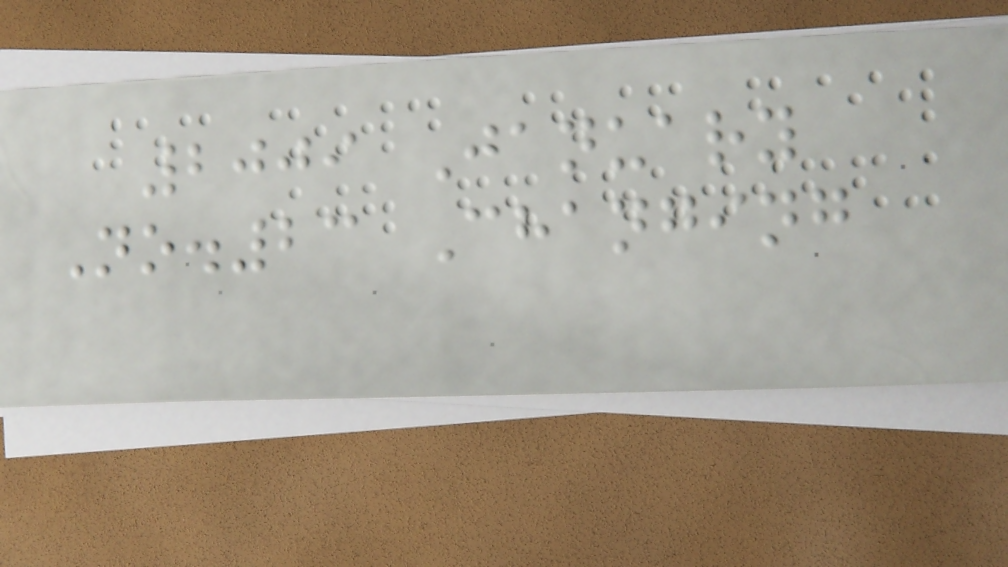2009 January
No.23 Changing
